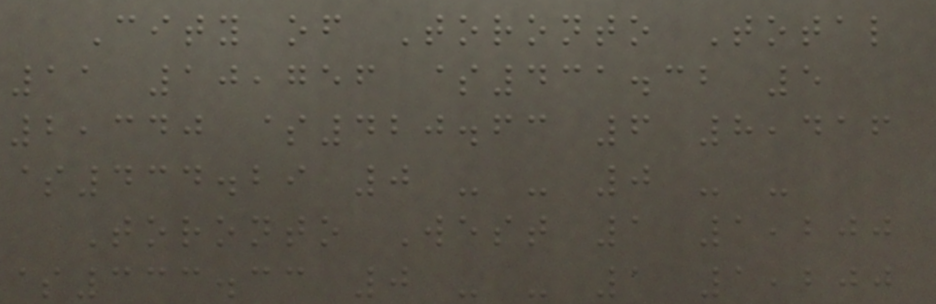City of Toronto Total
11 10,756 $431.32 5
2,340 $420.63 6 8,416
$434.29 0 - - 0 - -
Toronto West 1 1,200
$333.33 0 - - 1 1,200
